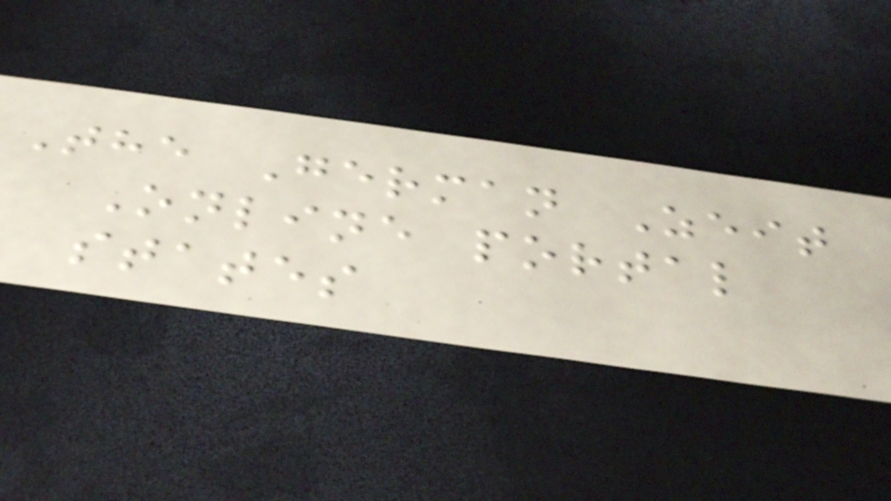The German Zeit
Online portal
states
